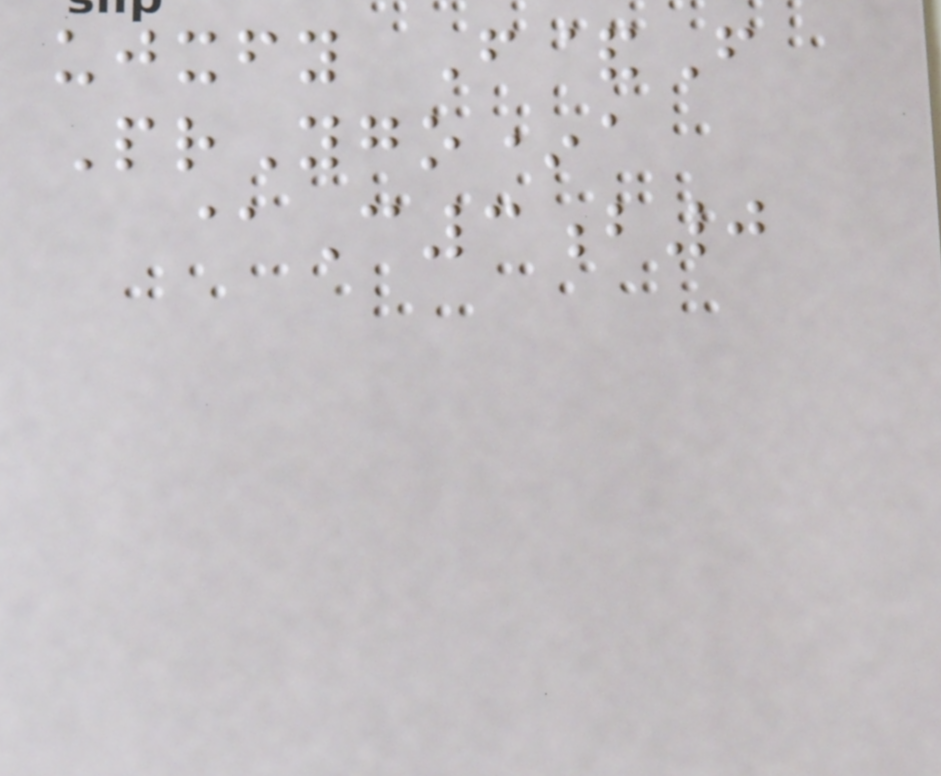ujxfy F&F
PrYgo*a
@C3b0
